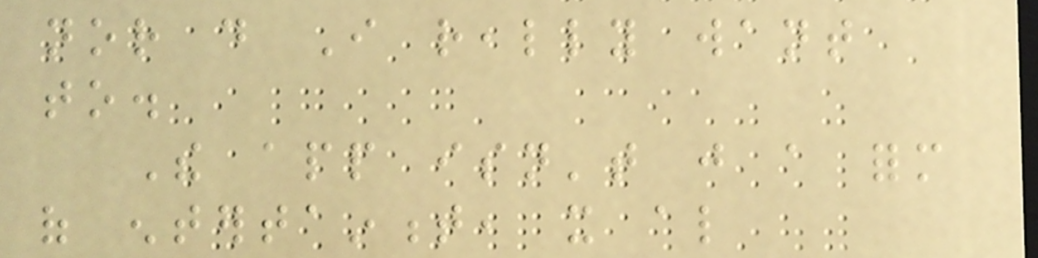nor do I really want
to.
The app isn't just a form
of entertainment, it also
